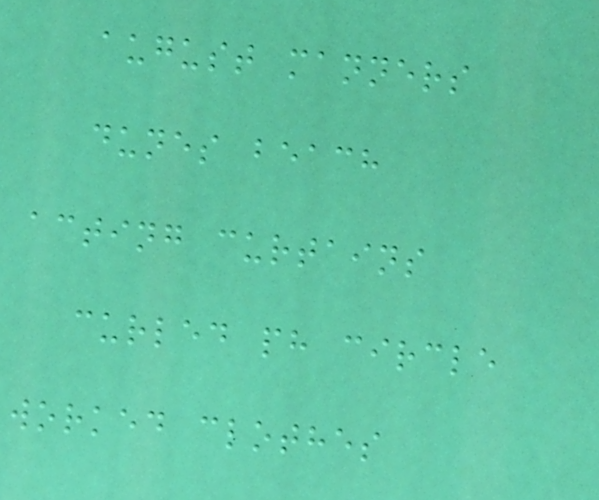august manners
dunes beach
acting curtains
curled ph circle
worked clothes
